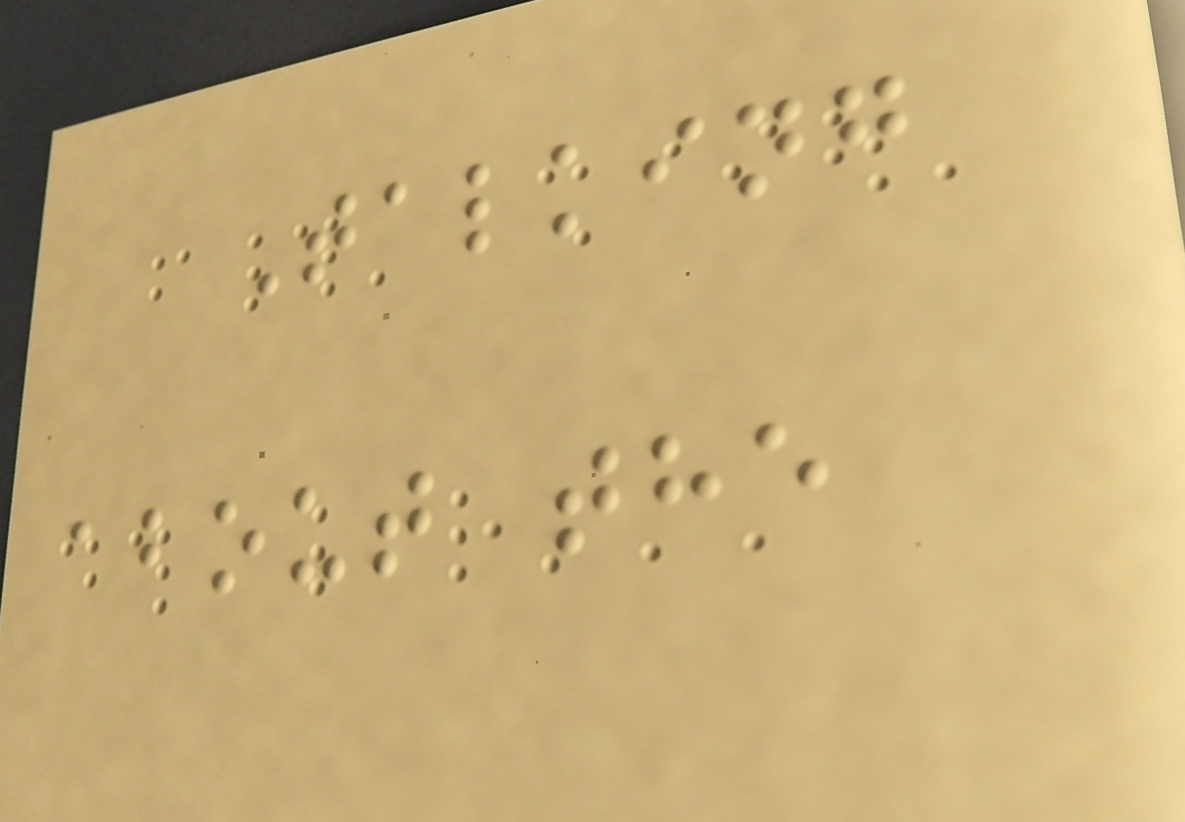Talking
about the
